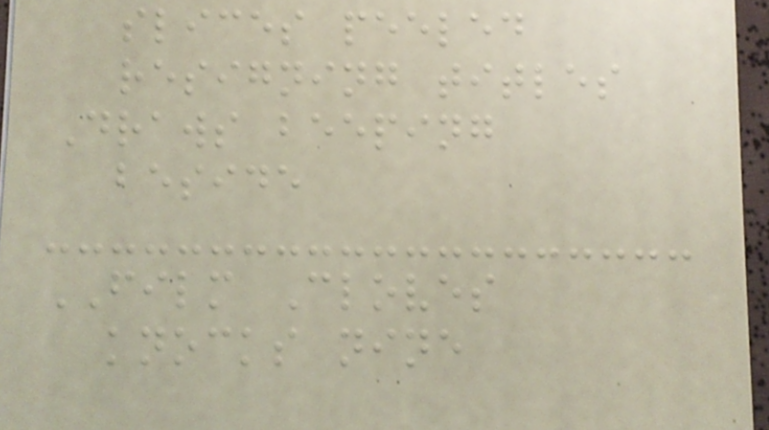slices peeled
resigning titles
Draws beeping
beside
FILM Cloves
knocks nine
